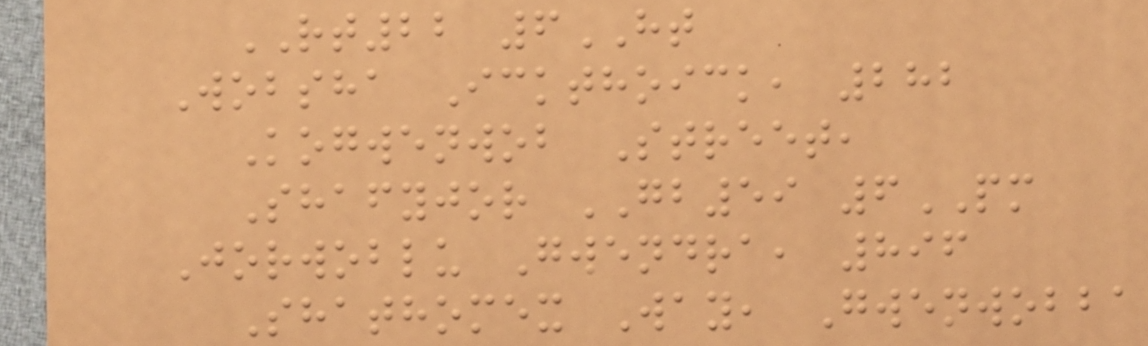RT22 6HT
Wobsha Ickthoick, 282
Kogwenwob Street,
Shafyjor GB59 6PM
Jorwoblu Gwendra, 896
Shathomex Way, Gwenwobba
